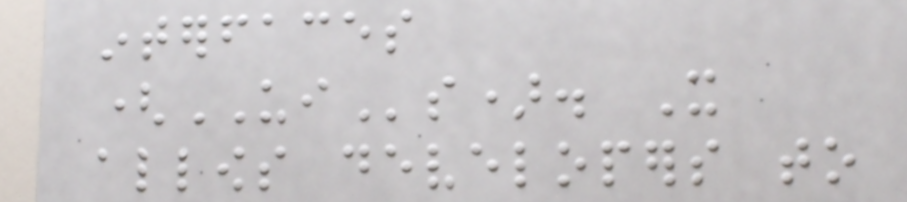interfaces
(UIs). It
allows developers to
